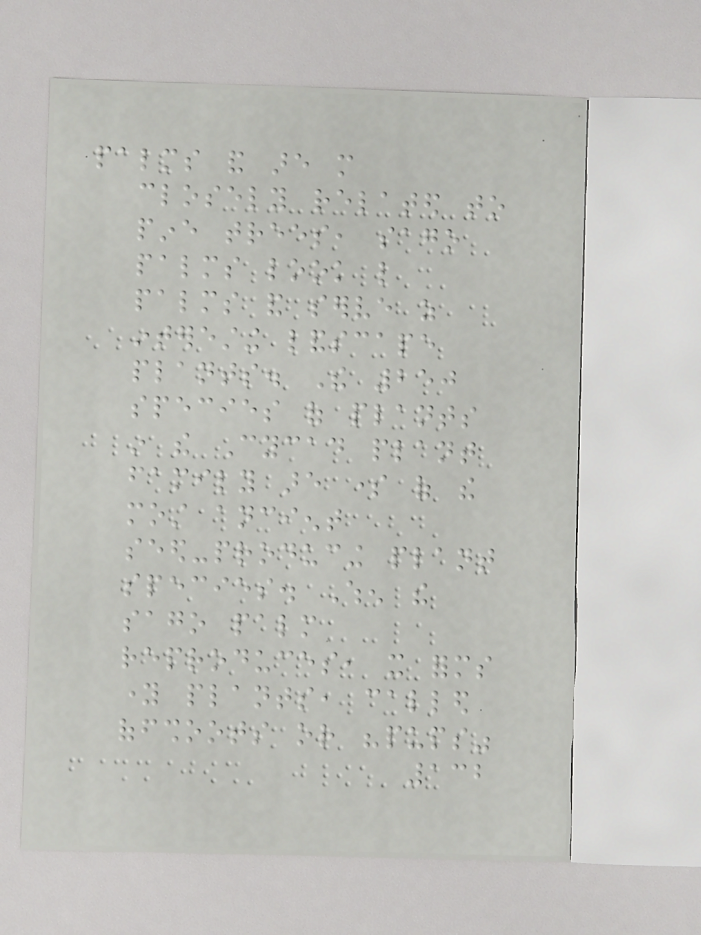palms and are more
closely related to
pine trees, sago
palms look like
palms and serve as
interesting landscape
plants. The 250
species of plants
in the Cycad plant
family are some of the
most ancient
seed-producing plant
species. When the
sago palm
reproduces, it forms
young plants, called
offshoots or "pups"
132
